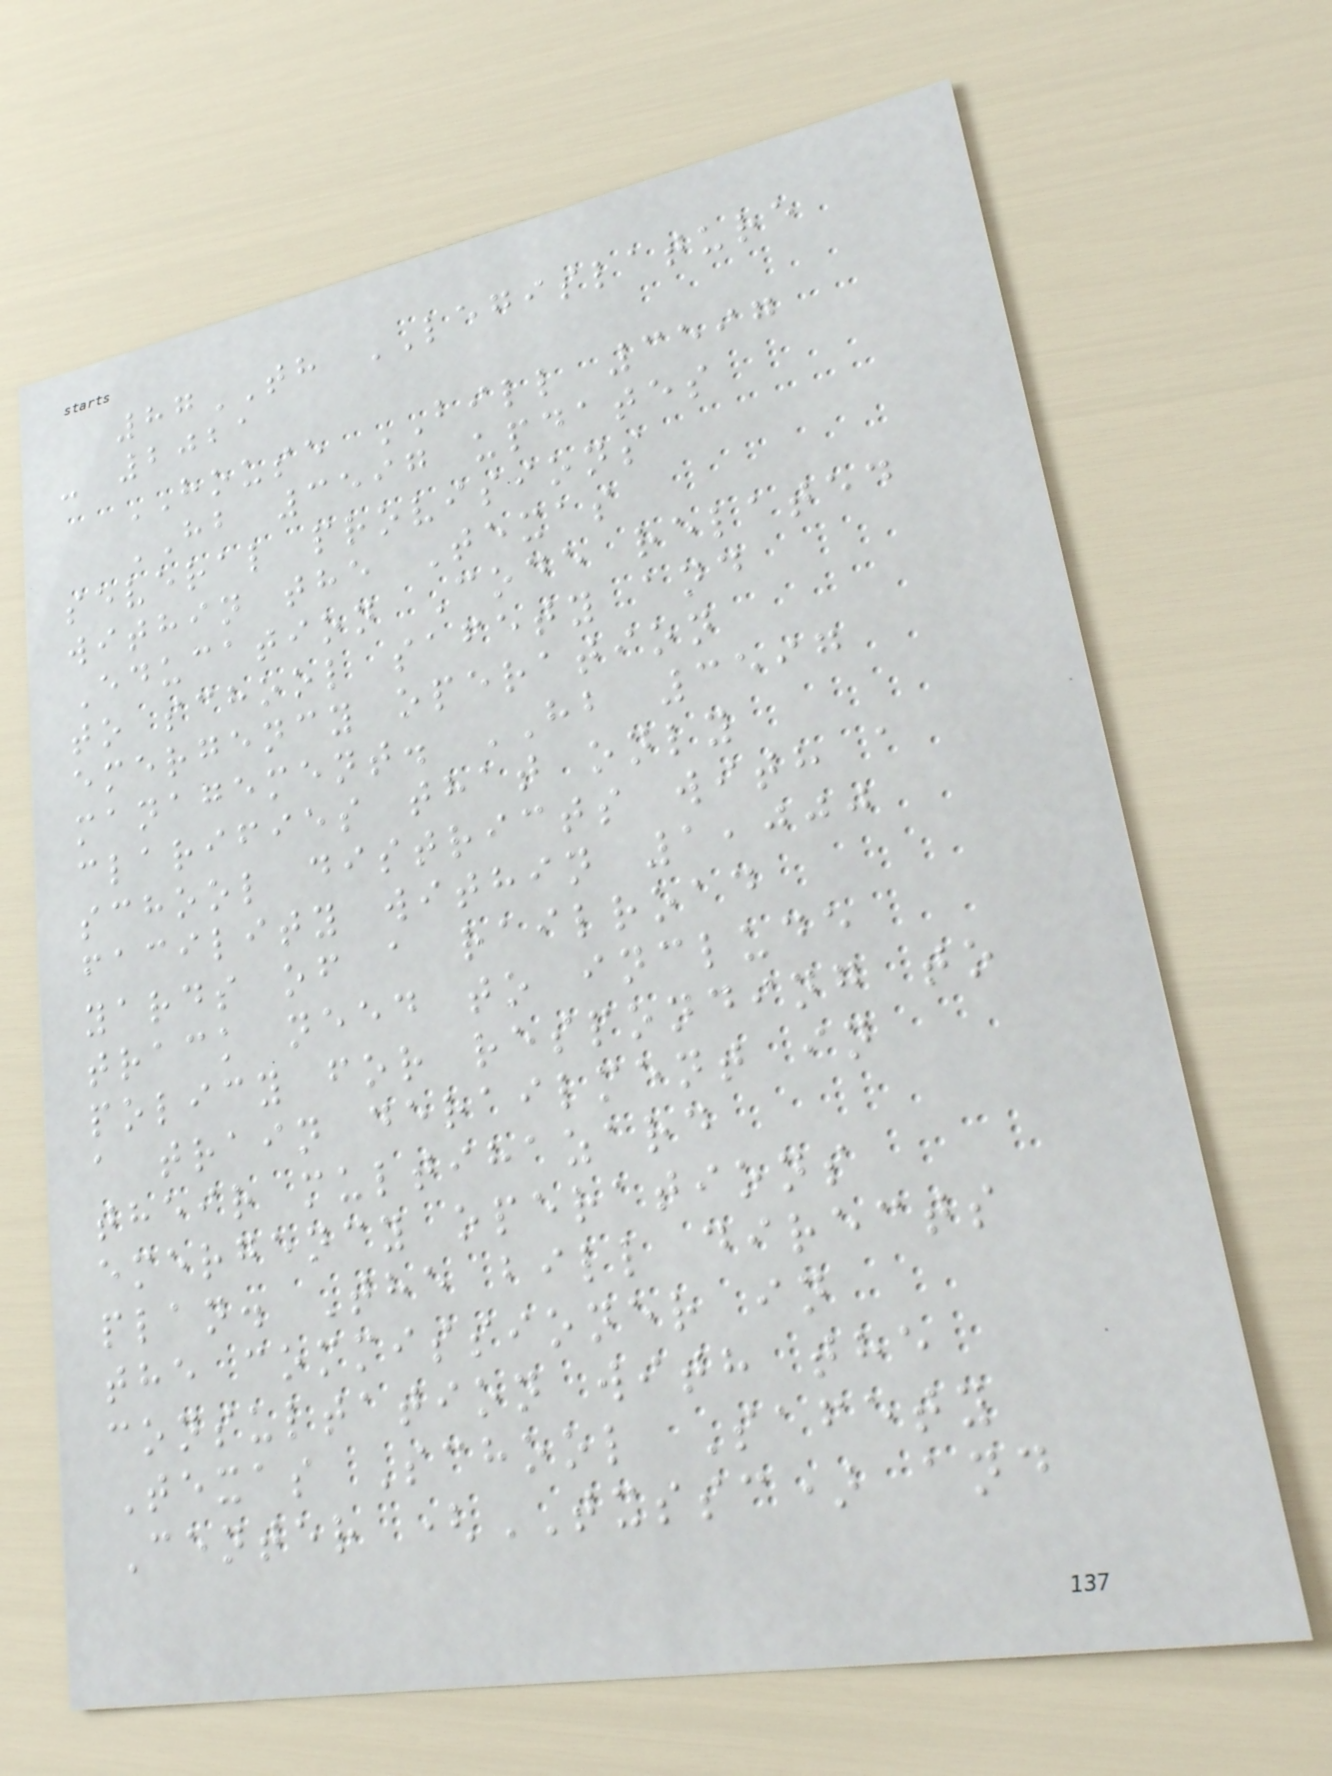87TH LEGISLATURE
- 2021
HOUSE BILL 3597
HB 3597 updates
several provisions
within the Texas
Education Code related
to school safety and
emergency operation
management. HB 3597
clarifies that only
school districts with a
facility within 1,000
yards of a railroad
track need to include
policy for responding to
a train derailment in
their multihazard
emergency operations
plan. The bill directs
the commissioner in
consultation with the
Texas School Safety
Center (TXSSC) and
